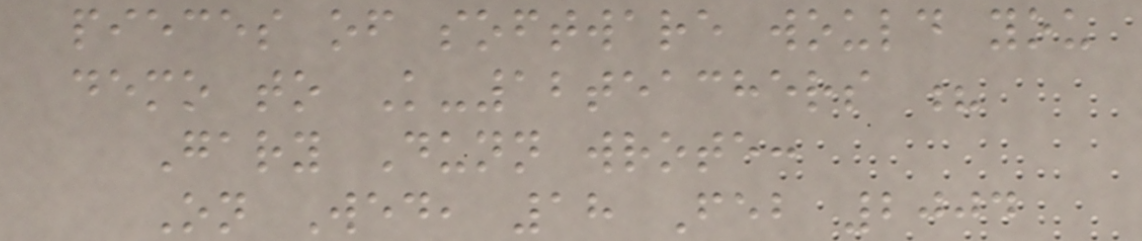pieces of software would you
demo to K-12teachers ?
Gary Dunn wrote:
On Wed, 18 Feb 2004
